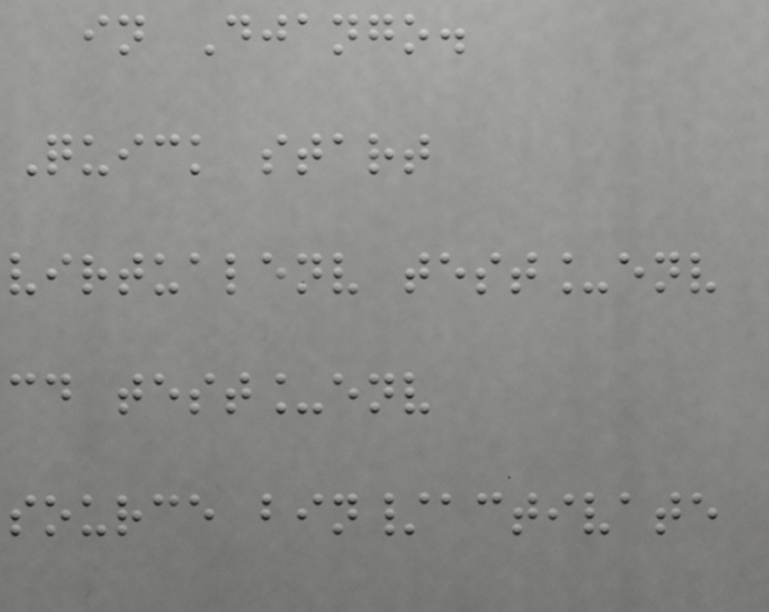in Django.
Quick start
virtualenv test_env
cd test_env
source bin/activate
